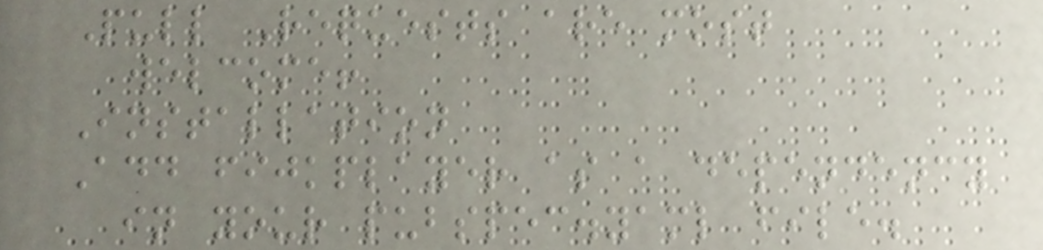Pull Requests are most
welcome!
Installation
Add fijkplayer as a dependency
in your pubspec.yaml file.
